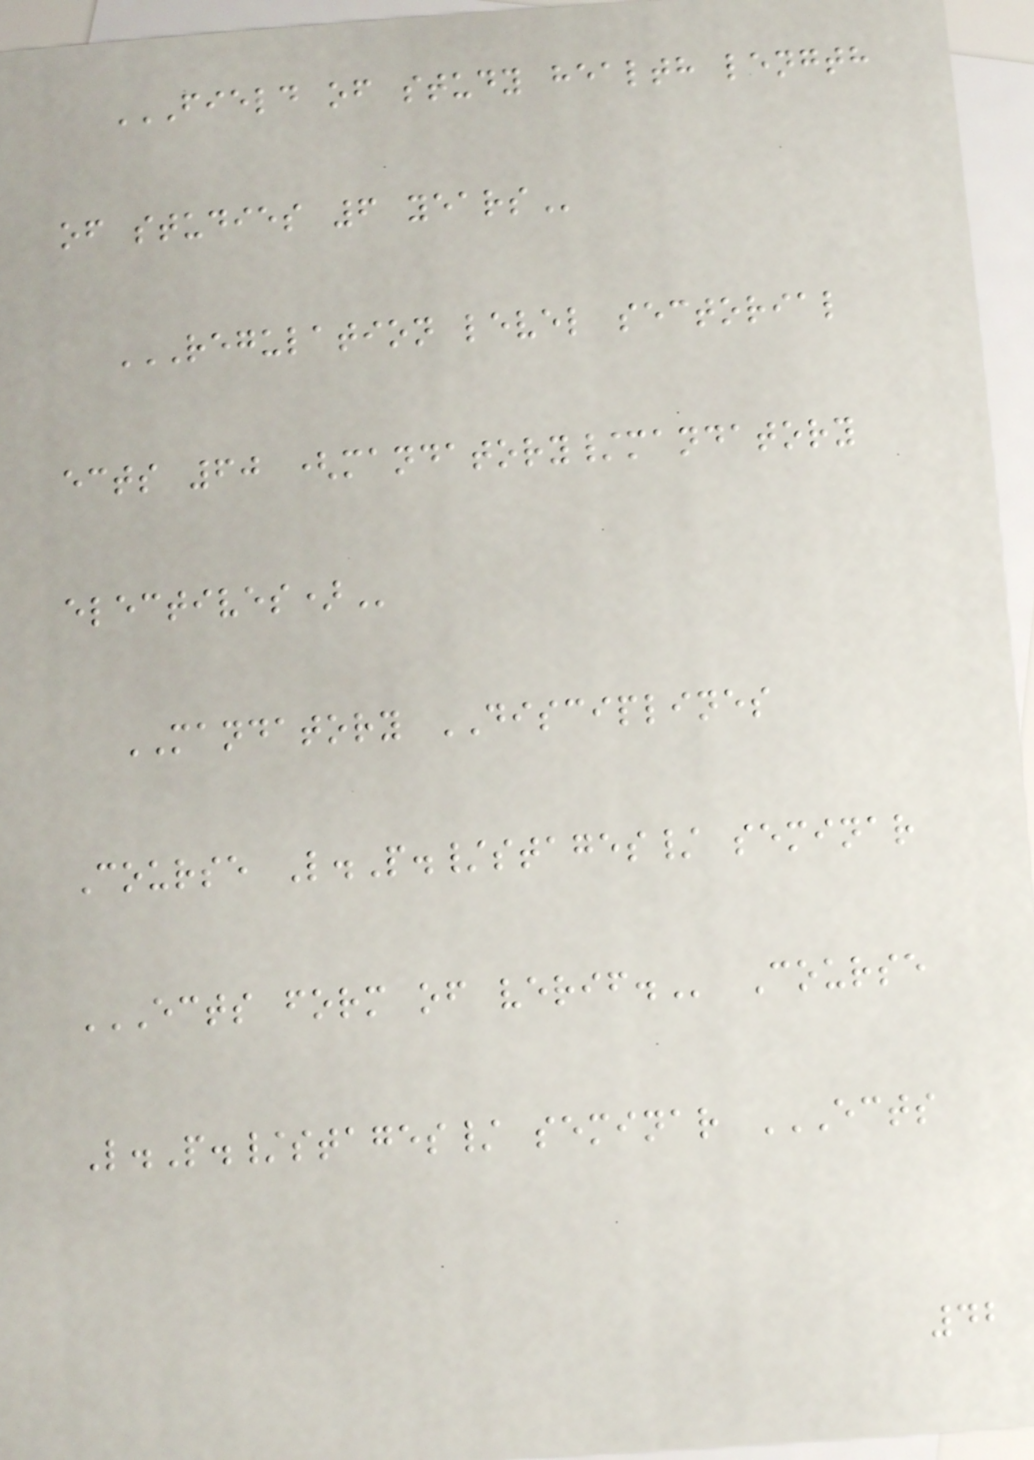FIELD OF STUDY HEALTH LENGTH
OF STUDIES 6 YEARS
REGULATION LEVEL SECTORIAL
ECTS 60 (MANDATORY/MANDATORY
ELECTIVES)
MANDATORY DISCIPLINES
Course L.P./stages/ seminar
ECTS FORM OF VERIF. Course
L.P./stages/ seminar ECTS
42
